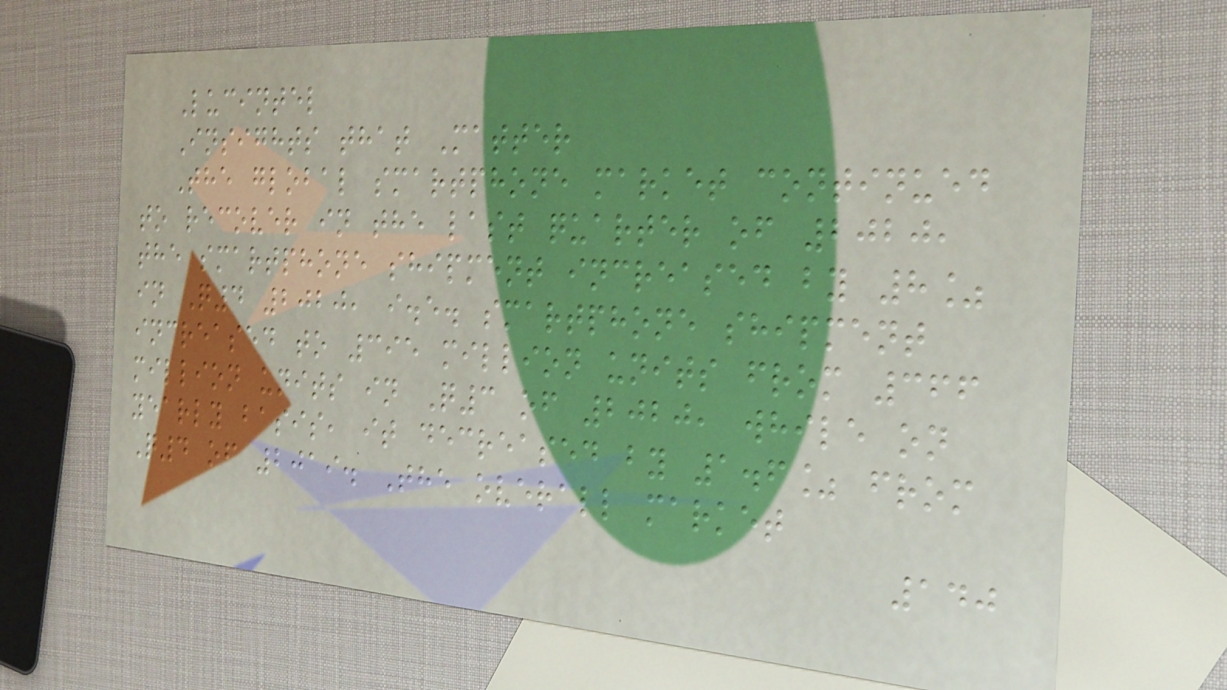Lucintel
Insights that Matter
The global smartphone market continued
to recover in the last quarter of 2020,
the smartphone shipment increased by 8%
in Q4 2020, i.e. smartphone shipment
increased to 395 million units from 366
million units in Q3 of 2020, while on
yearly basis, it decreased by 1.6% from
Q4 of 2019. The overall market
140
